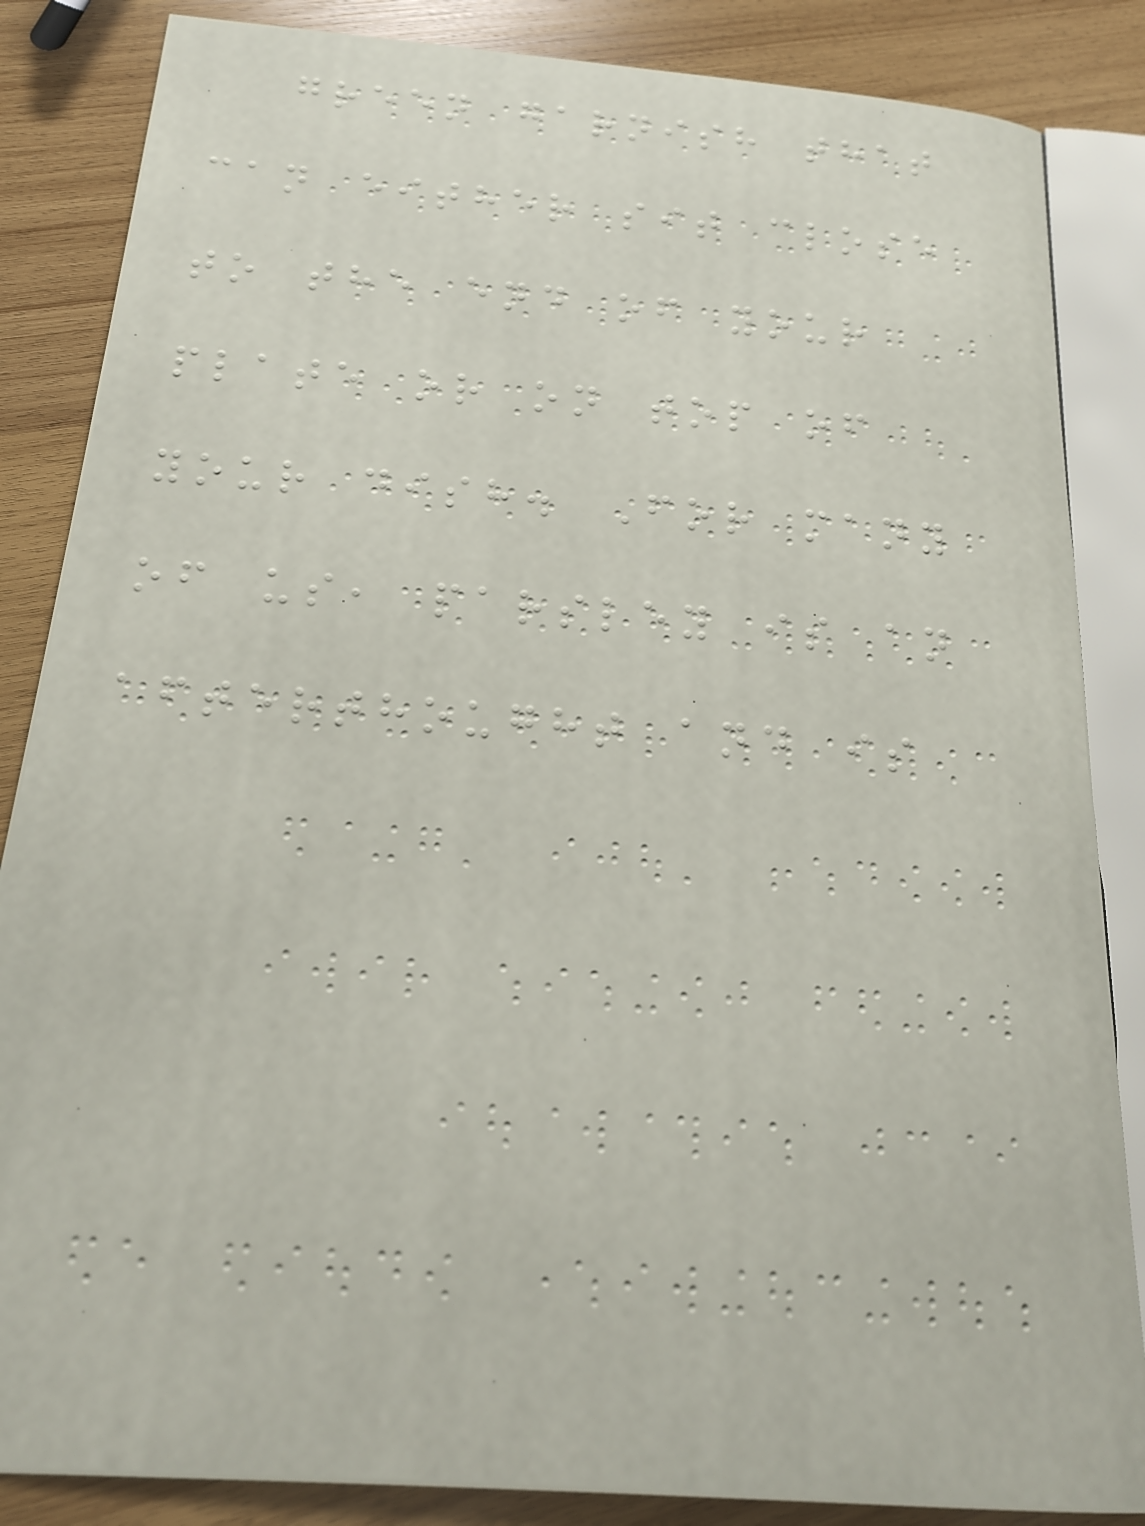green garnish that
can either sit close
to the end of your
plate or on top of
your dish. For many
of us, parsley is an
afterthought and is
